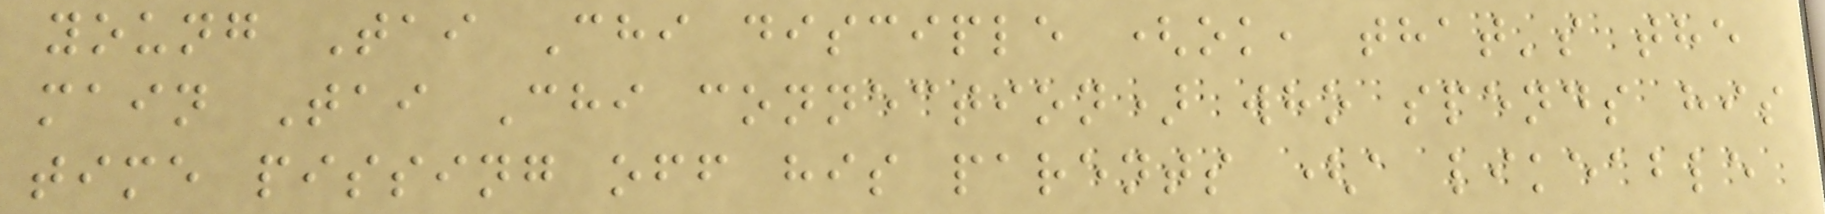young Tai Chi disciple (ok, that's the
main Tai Chi connection) who spends his
time pissing off his parents (a likeable
